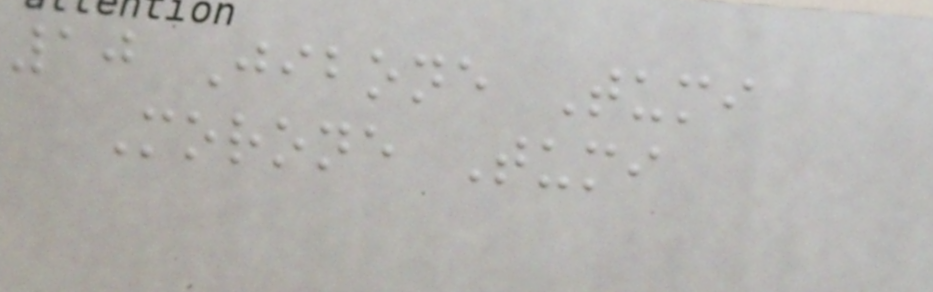10 Jibone Tumi
Morone Tumi
